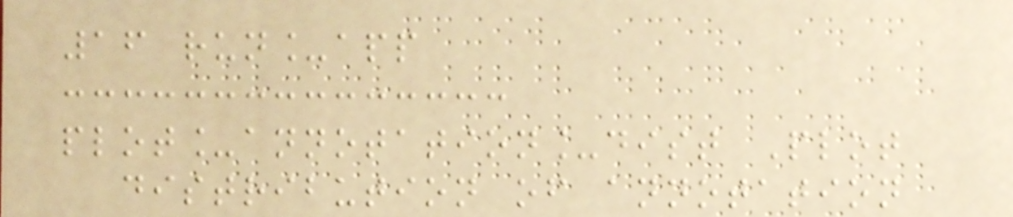16 run_app
plot_annotation_dist Plot
distribution of annotation
